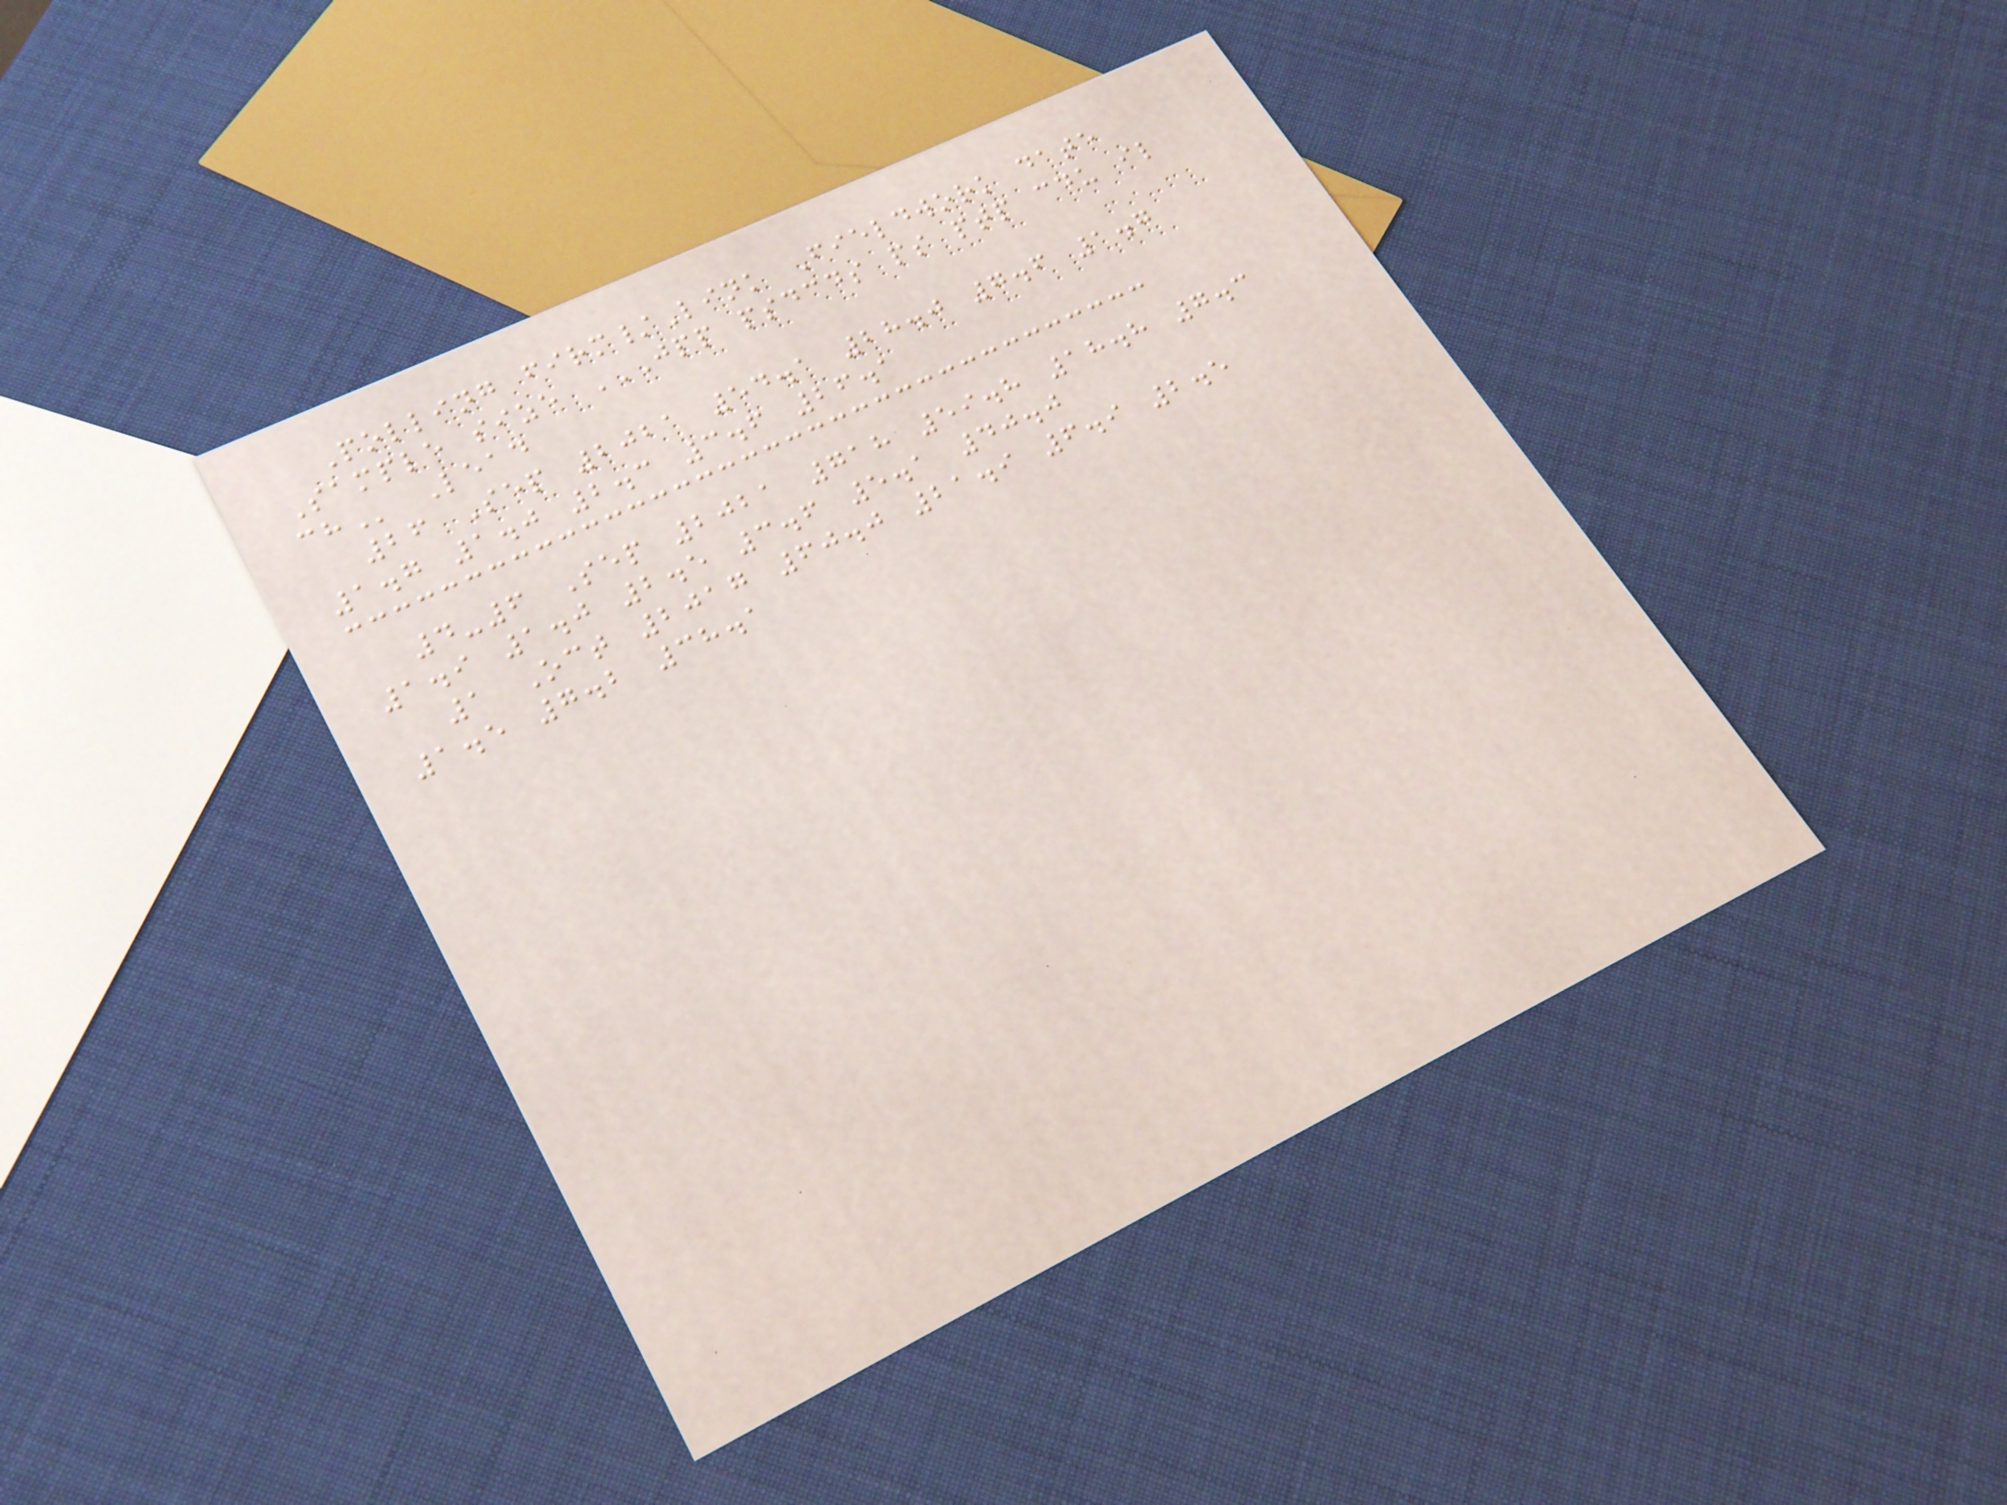Polling firm/Link Fieldwork date
Sample size JPP PSDCDS PS PTP CDU IL
CH Lead
26 Sep 2021 54.1 28.0 7.6 1.7
1.7 1.0 2.3 3.6 26.1
4-6 Sep 2021 718 59.8 18.8 7.3
1.9 1.0 2.5 3.6 5.1 40.0
1 Oct 2017 60.0 21.9 6.9 2.5
1.5 7.2 38.1
